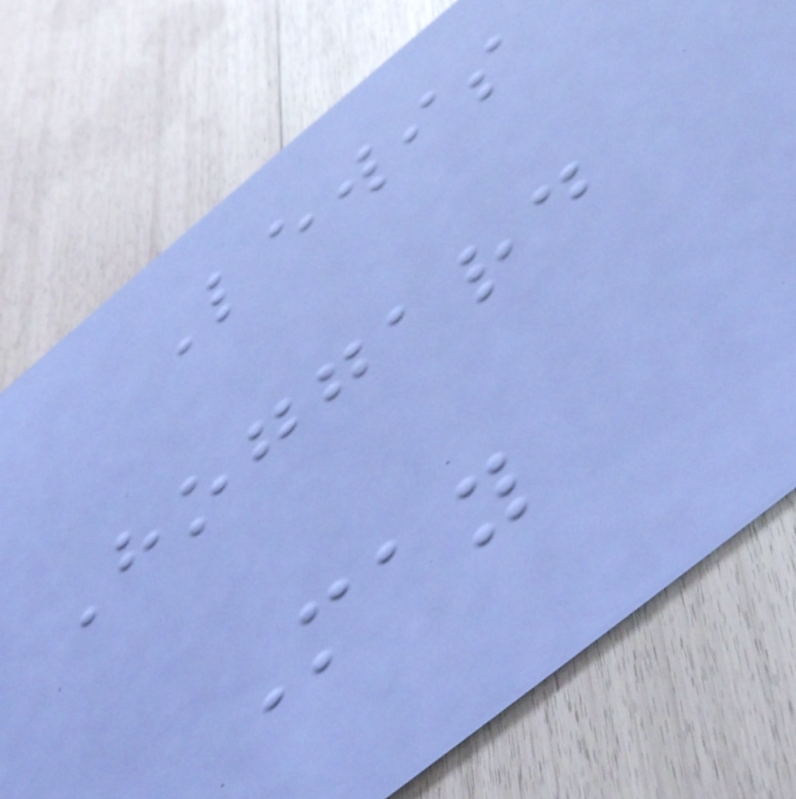Lewis
Hoggard
May
